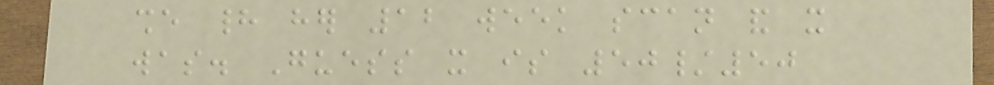she had her 12 week scan and it
was. Guess it is 50/50
